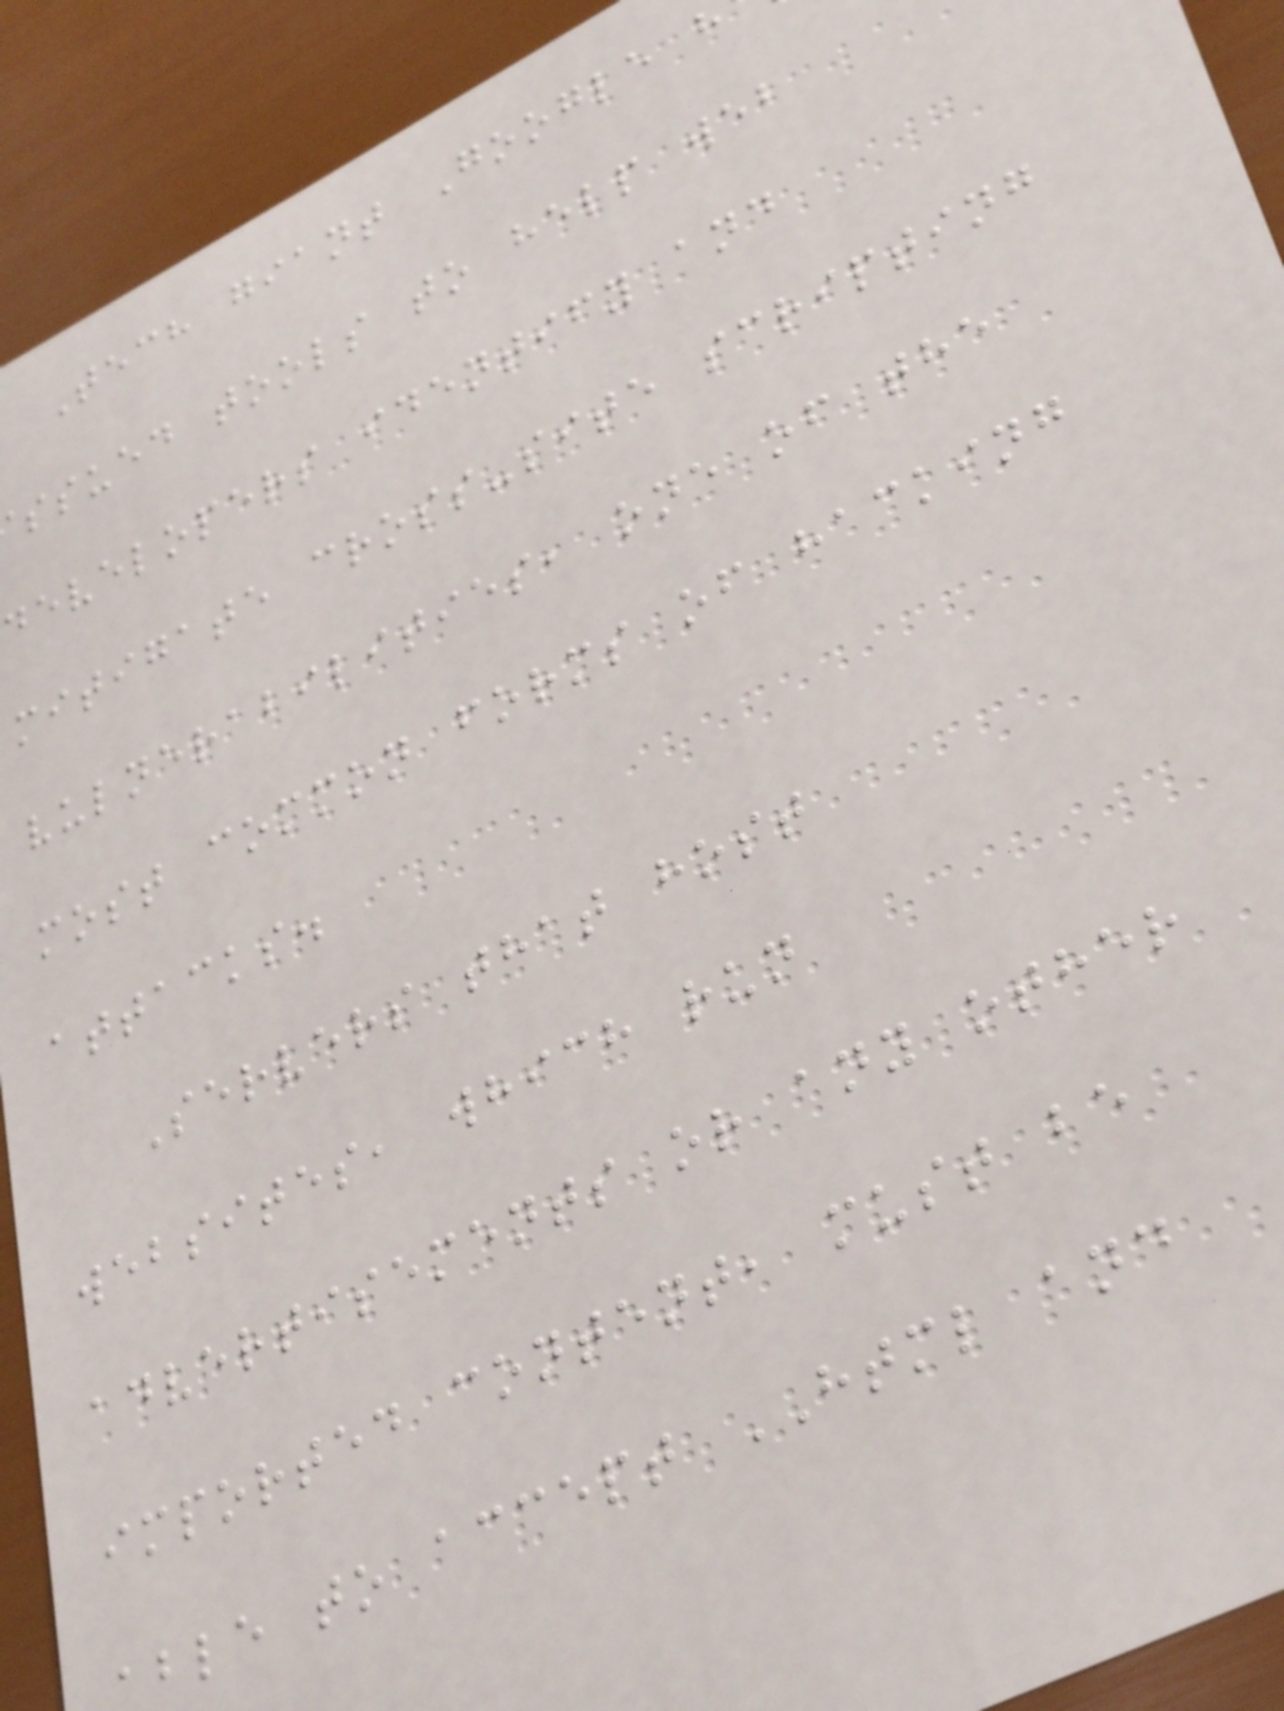Tech giant Google h
ssued tools to help web
developers identify and
mitigate cross-site scripting
vulnerabilities, one of the
most common forms of hacking
attacks.
Servers that host
websites, which run
advertisements or any other
imported content, must be
ble to accept HTML and
